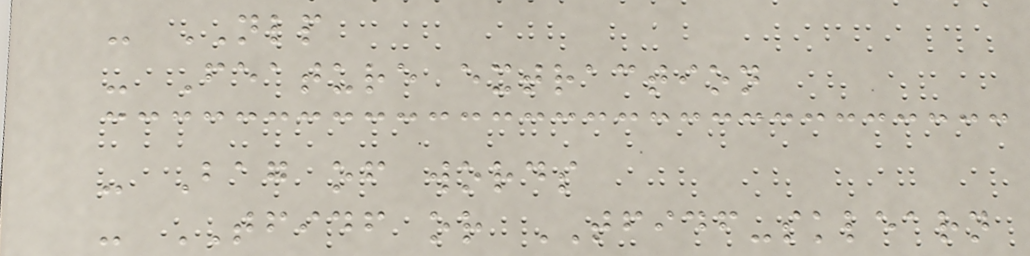- NLP
- Feature extraction
- Bag of words
- TFIDF or TFIDF-sklearn
